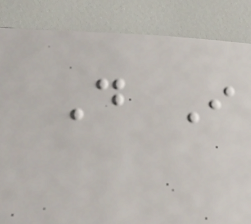D I
